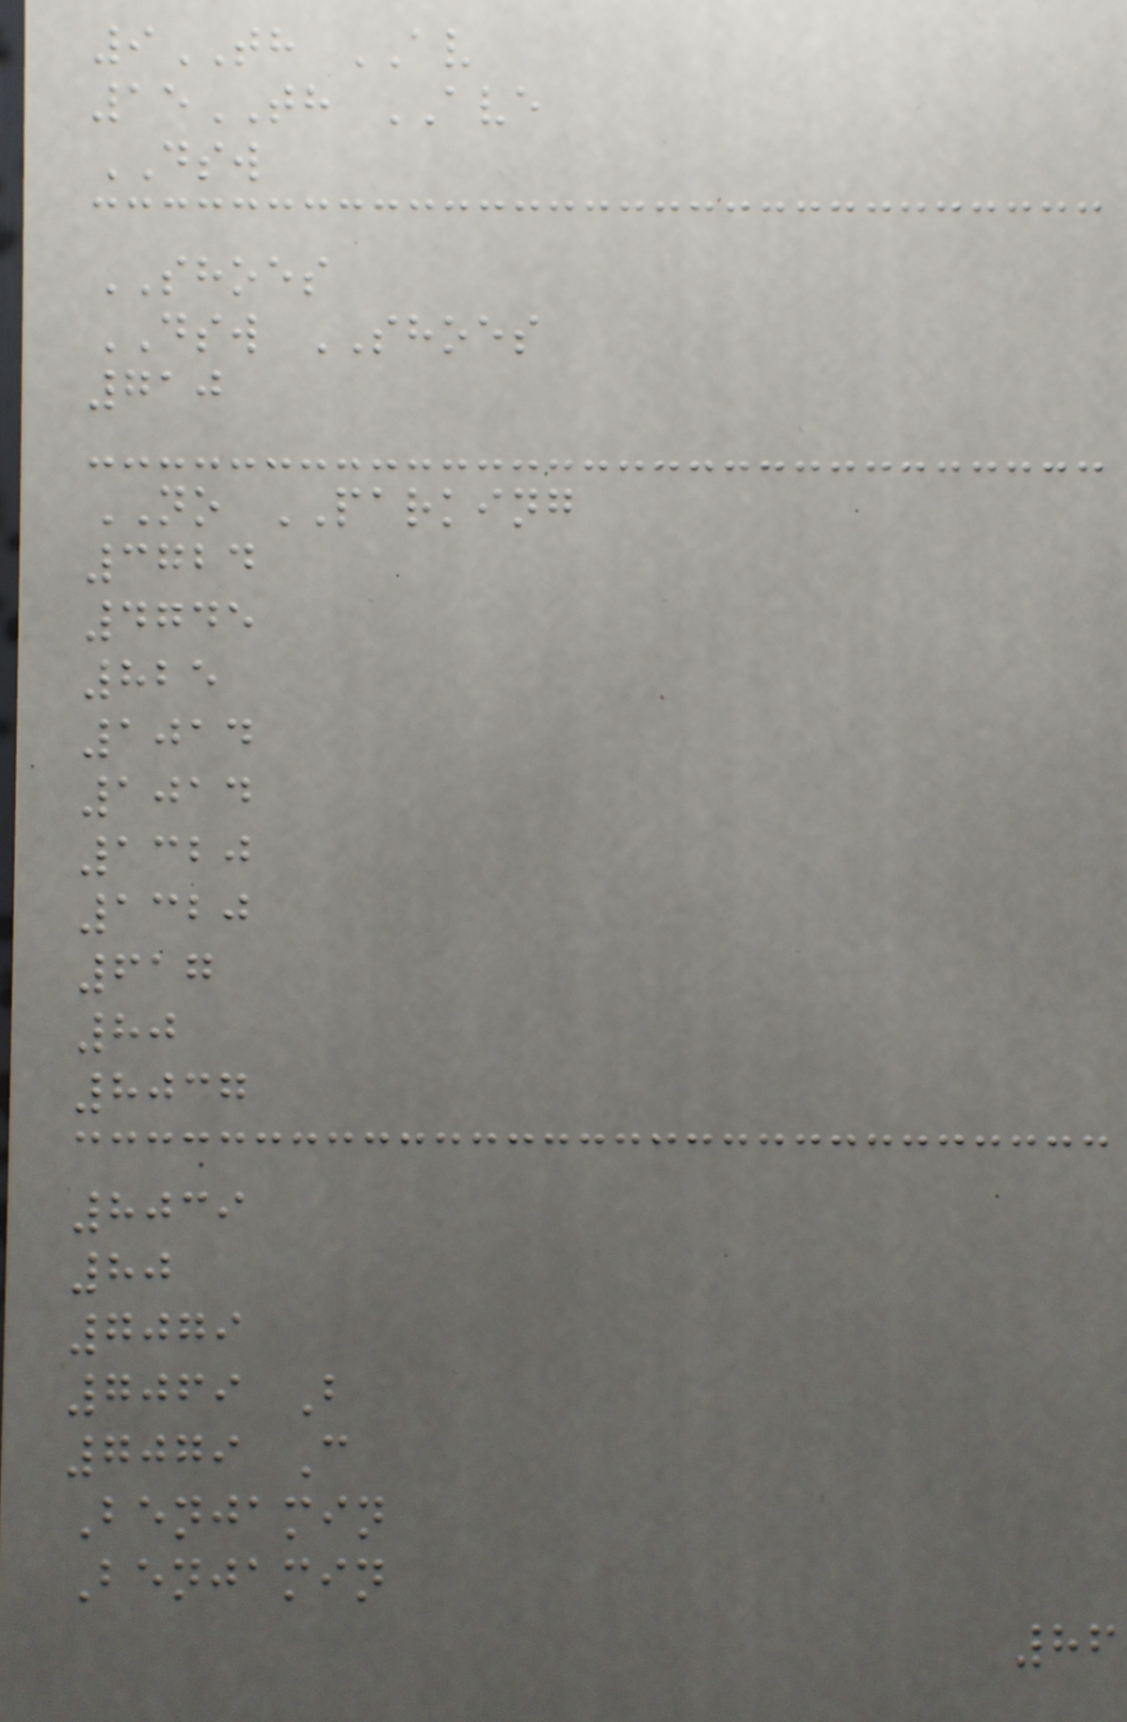9TH AV
15TH AVE
DSW
SHOES
DSW SHOES
710
NO PARKING
3724
4745
825
1014
1014
1320
1320
617
80
8037
8039
80
7079
7069 B
7079 C
Benjamin
Benjamin
86
